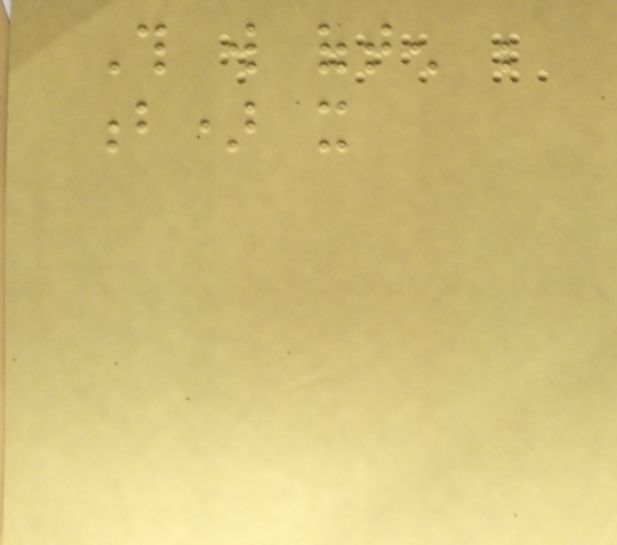This will often be
b) it
